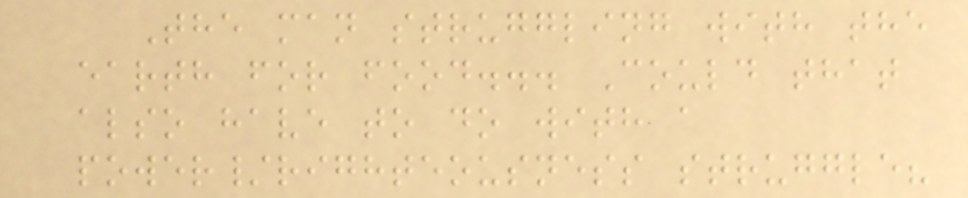The man struggling with the
earth for food... Could that
also have to do with a
power/righteousness struggle?
